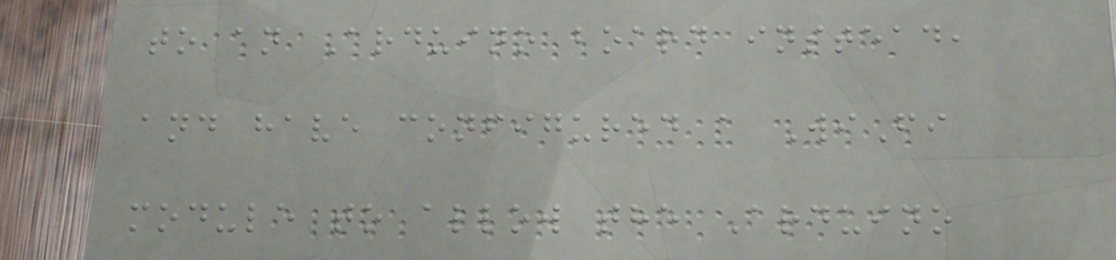to an Arduino board instead,
and have configured a WiFi
module to allow the Arduino
